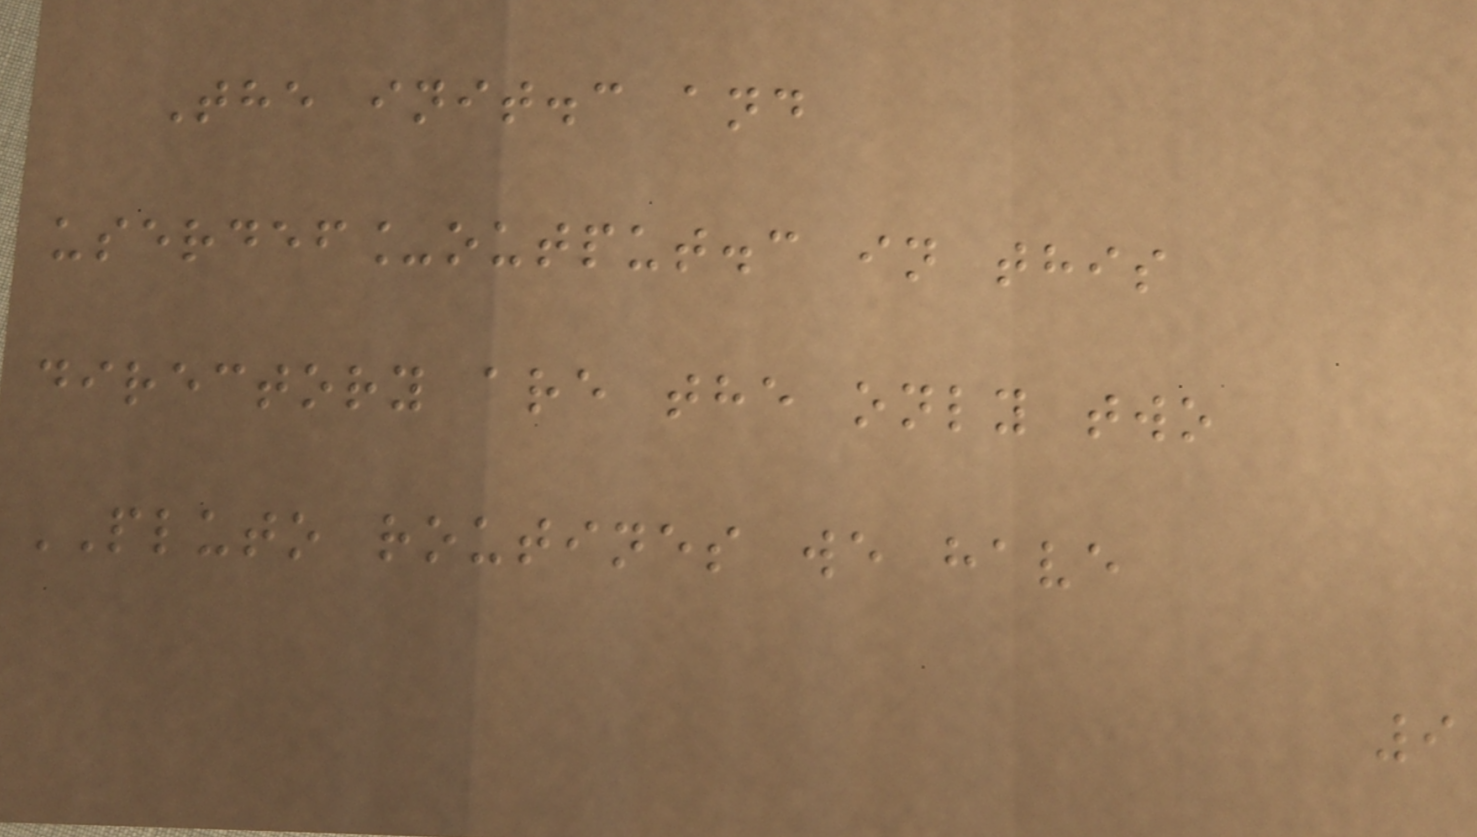The init.c and
userdef_output.c in this
directory are the only two
PLUTO routines we have
9
